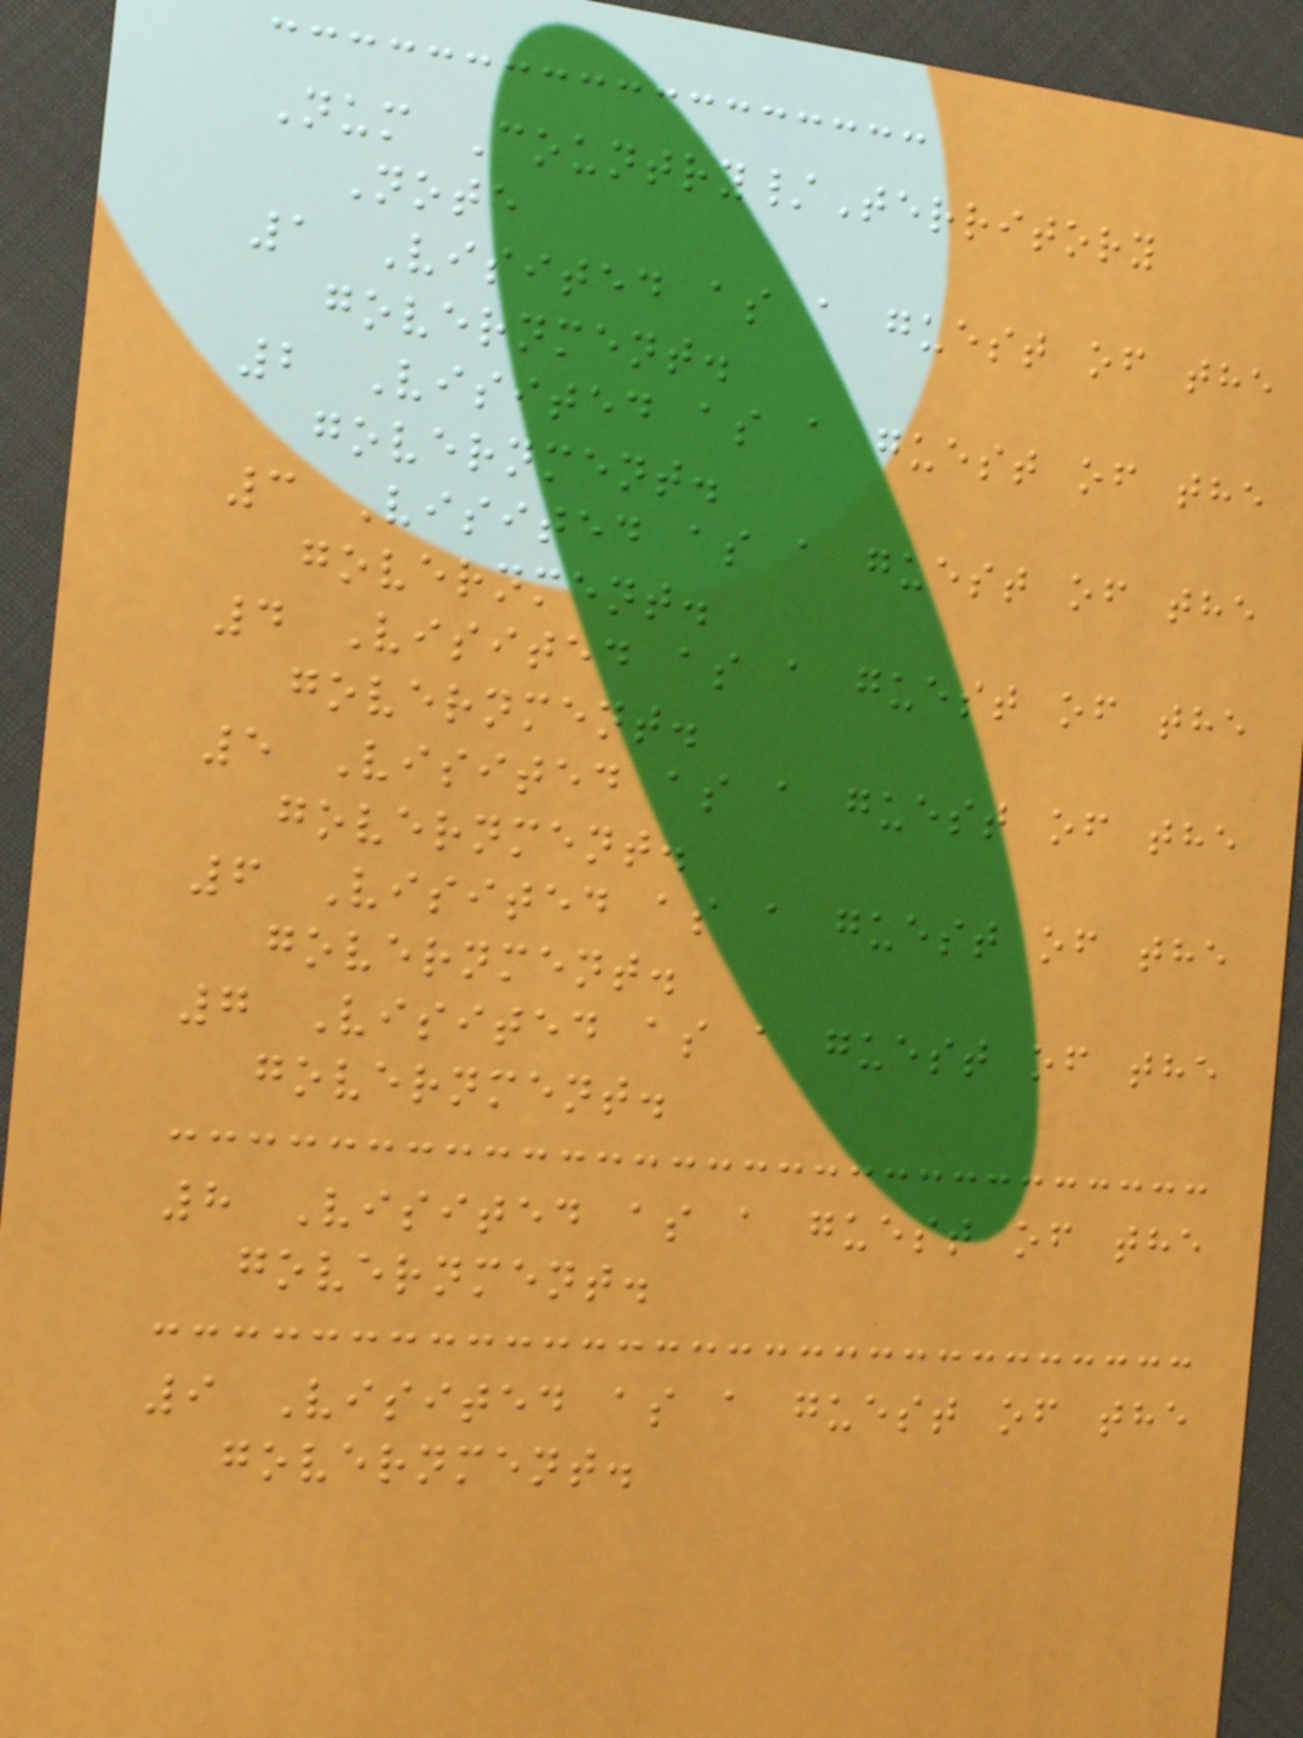Num Country/Territory
Note
1 Visited as a guest of the
government.
2 Visited as a guest of the
government.
3 Visited as a guest of the
government.
4 Visited as a guest of the
government.
5 Visited as a guest of the
government.
6 Visited as a guest of the
government.
7 Visited as a guest of the
government.
8 Visited as a guest of the
government.
9 Visited as a guest of the
government.
